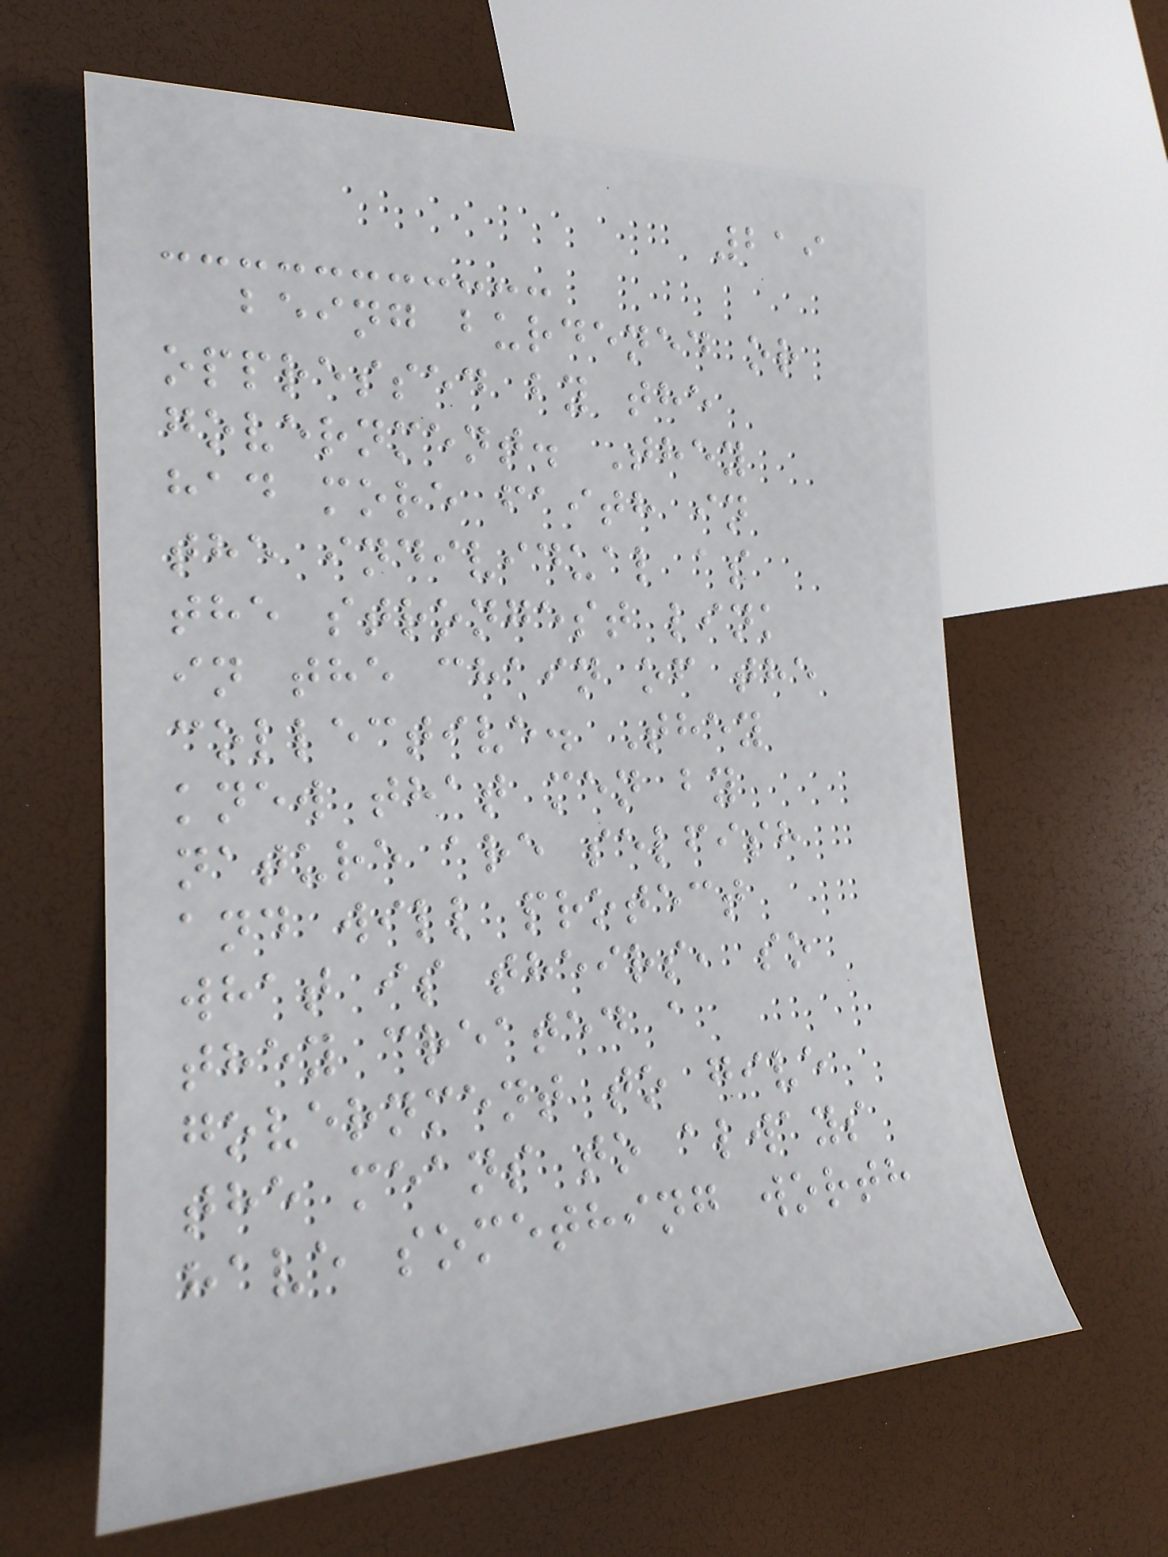219
being burdened or
oppressed by the
government. They
had more faith in
the individual as
the strongest link
in the chain of the
collective. They
knew that men by
nature are selfish
and will protect
what is theirs, so
they created a
government to give
the means to always
have something worth
